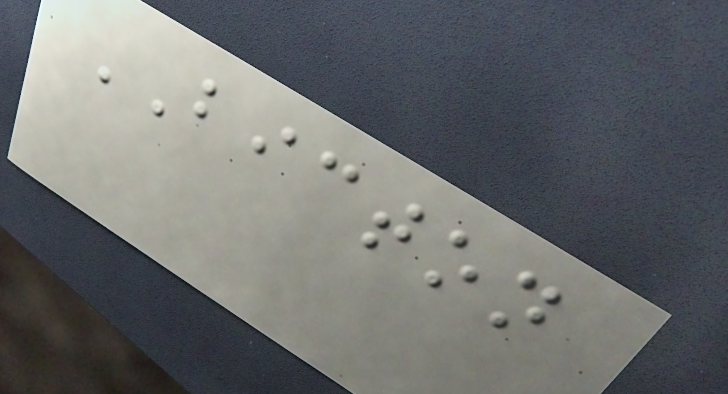BICTON
